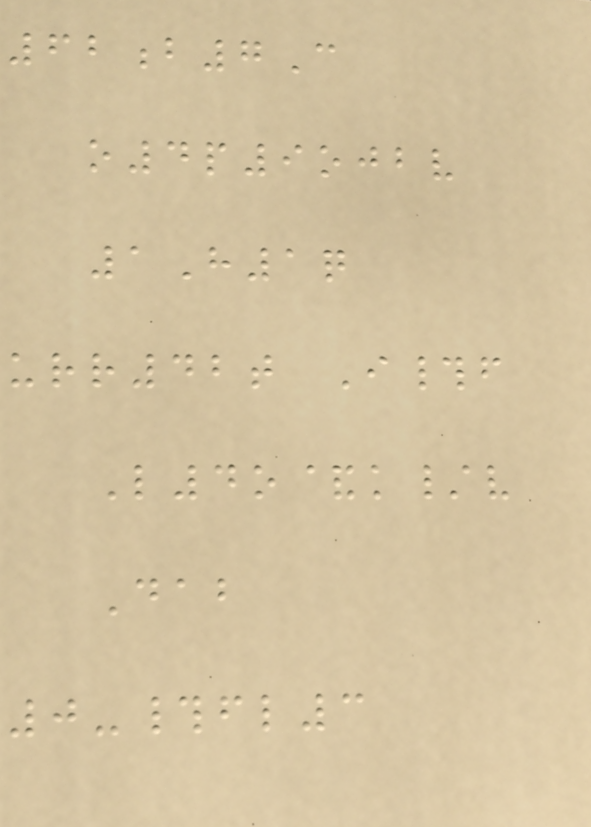62b7C
o4p9ojbv
1H1q
urr42t I#f
L4o&k/v
Dab
0-#fl3
